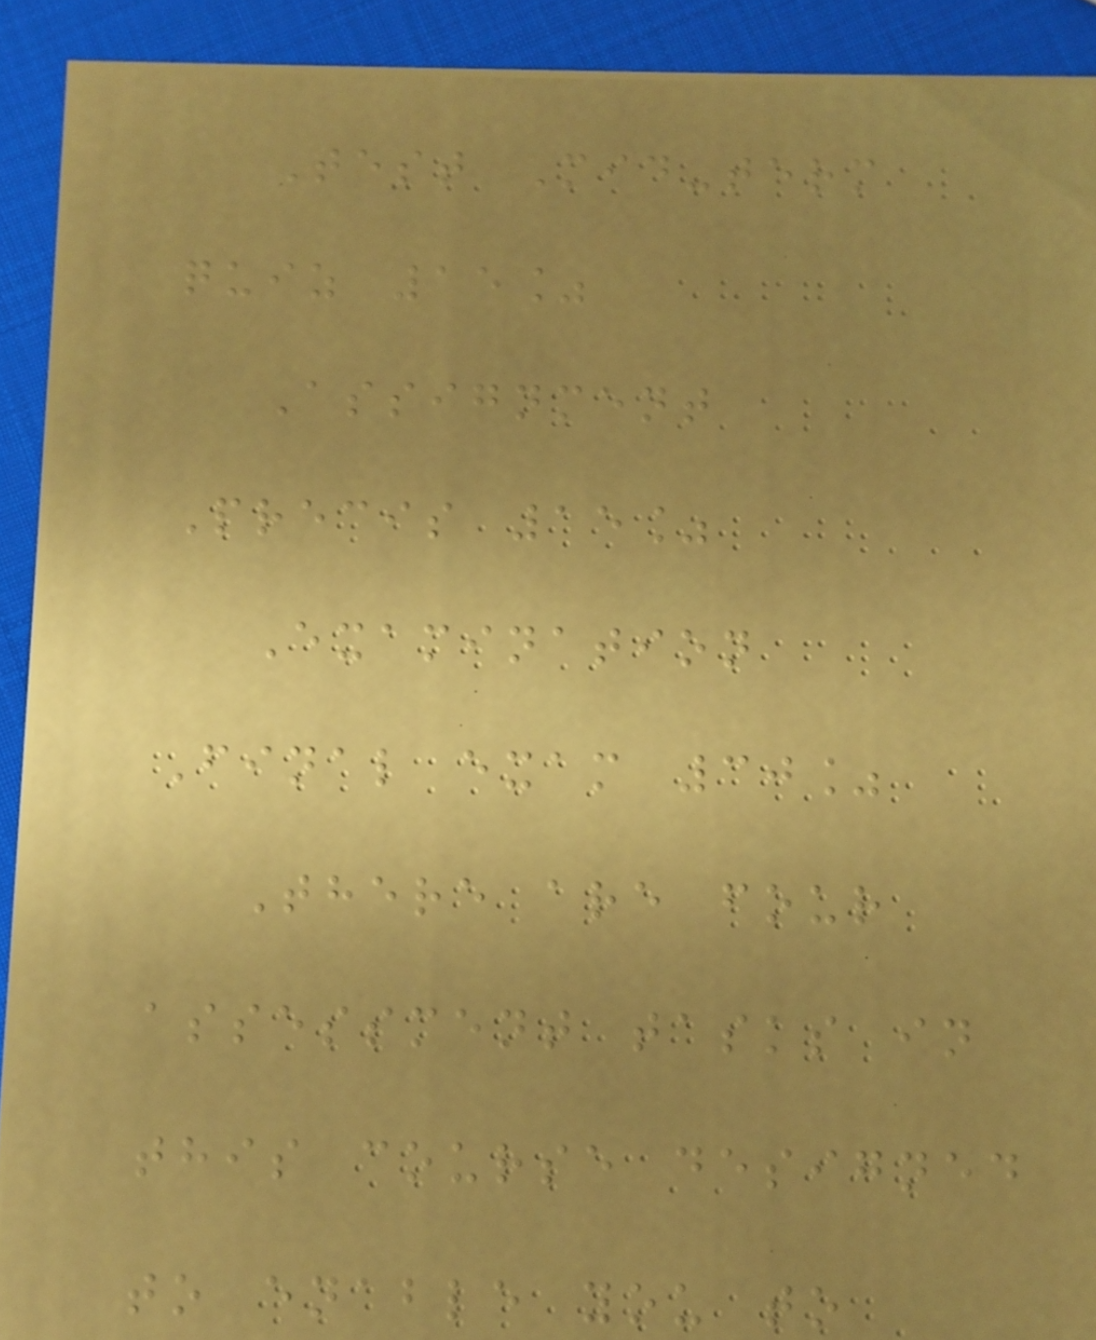Test Mid-term
quiz 15%
Assignment
Precis 15%
Examination
Final exam 30%
There are four
assessment tasks in
this course designed
to enable you to
